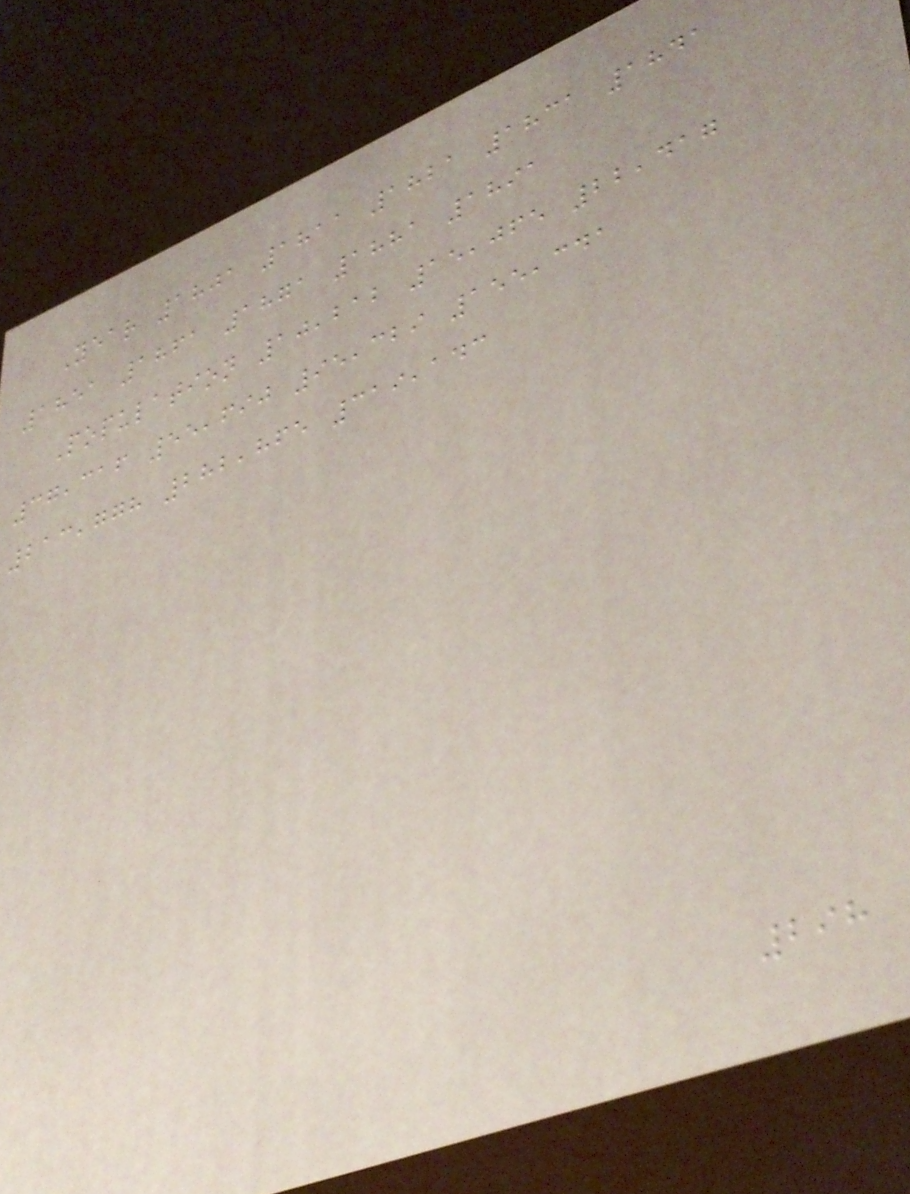Year 1801 1811 1821 1831 1841
1851 1861 1871 1881 1891
Population 10,212 15,065 22,417
37,316 55,690 95,329 155,341
213,778 282,865 319,143
298
